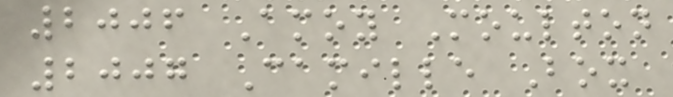2006 Amoy Moulton
2007 Camille Box
